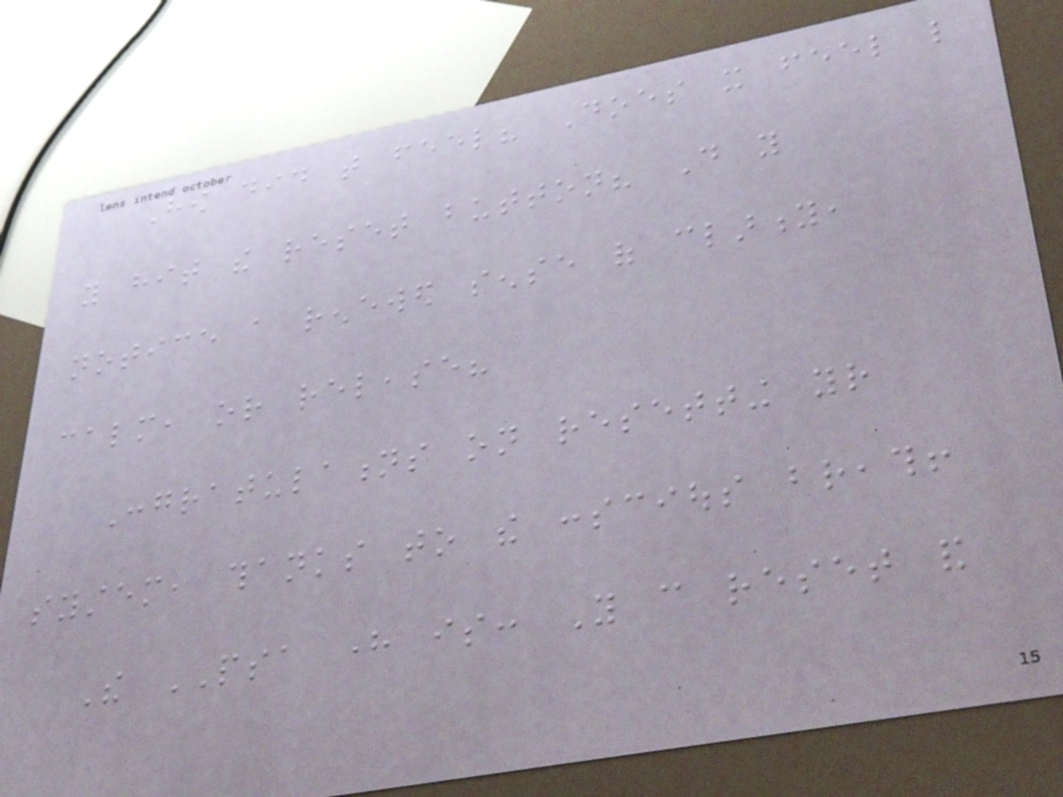How did that feel? Does it feel like
you hit the reset button? Do you
notice a renewed sense of clarity,
calm, or release?
Congratulations on resetting your
system, thanks to the conscious breath!
The PSA here is: You can reset and
